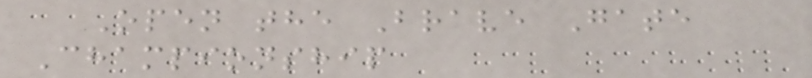Open the Brave Gate
Championship
